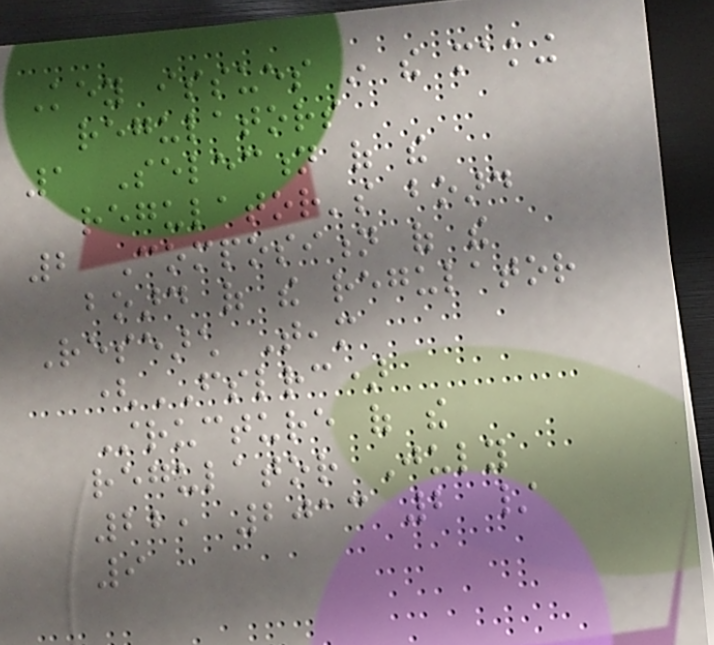Key issues in the making
regulators
1 Selection of the
regulator's board
2 Composition of the
board of the regulator
Research Team
(FSLRC)
Structure of the
regulator July
22, 2013 2 /
9
